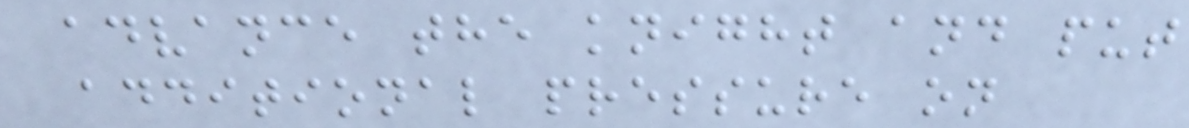advance the knight and put
additional pressure on
